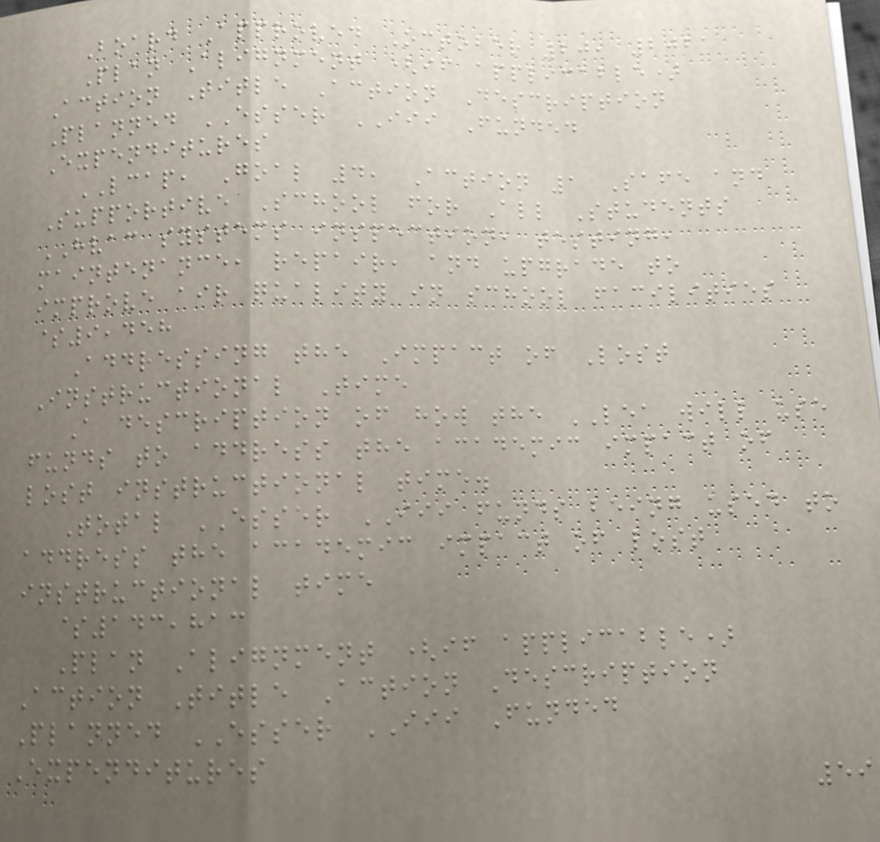Board Approved October 20, 2021
Plan Alignment (if applicable)
Action Title Action Description
Planned ESSER III Funded
Expenditures
LCAP, Goal 4, Action 1 Safe and
Supportive School for All Students
HVAC systems inspection, testing,
maintenance, repair, and upgrade to
improve air quality in school facilities
$9,458
Addressing the Impact of Lost
Instructional Time
A description of how the LEA will use
funds to address the academic impact of
lost instructional time.
Total ESSER III funds being used to
address the academic impact of lost
instructional time
$143,813
Plan Alignment (if applicable)
Action Title Action Description
Planned ESSER III Funded
Expenditures
59
